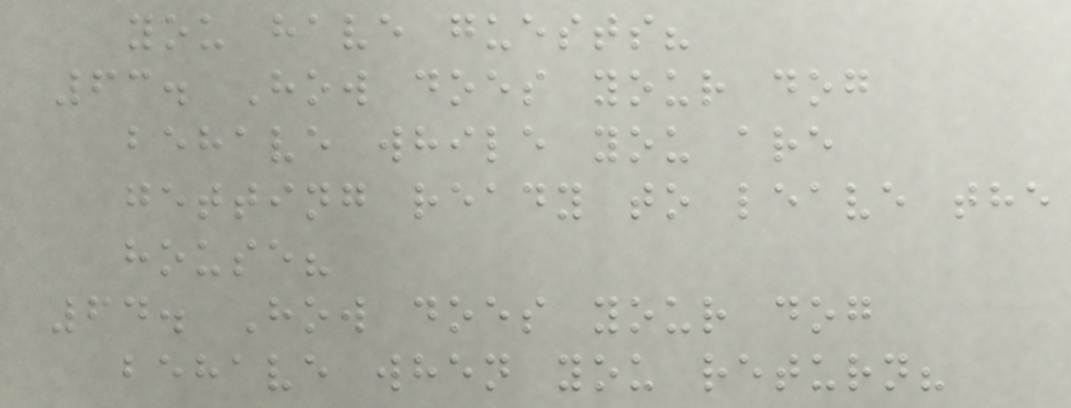you have guests?
63. How does your dog
behave while you are
getting ready to leave the
house?
64. How does your dog
behave when you return?
